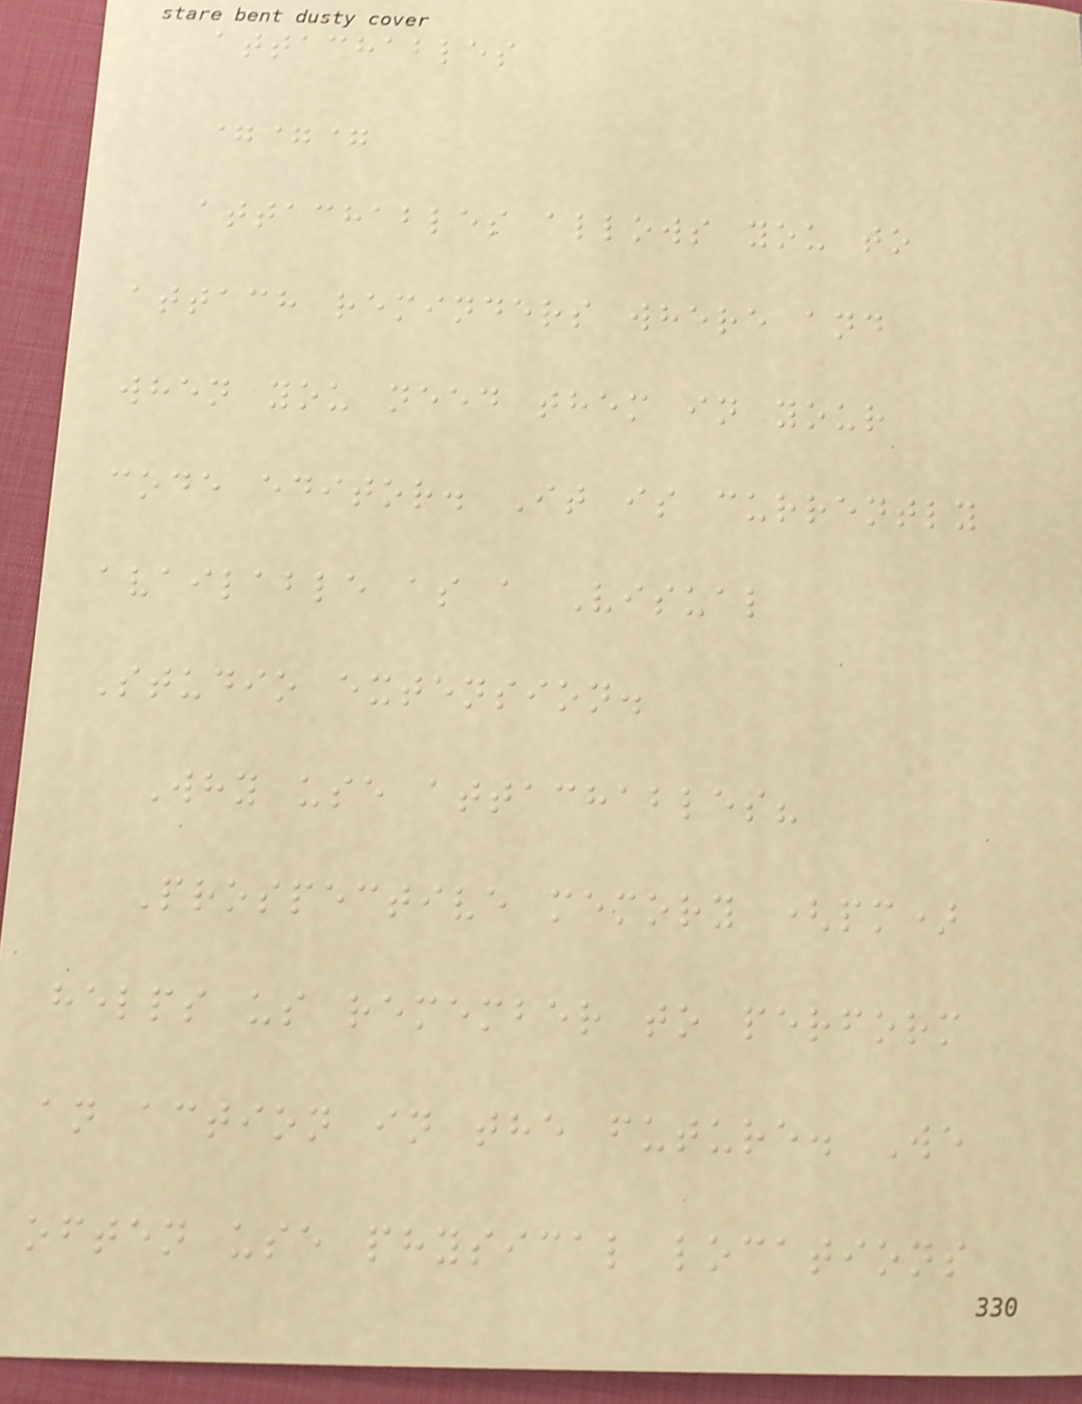attachables
===
attachables allows you to
attach reminders where and
when you need them in your
code editor. It is currently
available as a Visual
Studio extension.
Why use attachables?
Prospective memory (pm)
helps us remember to perform
an action in the future. We
often use physical locations
